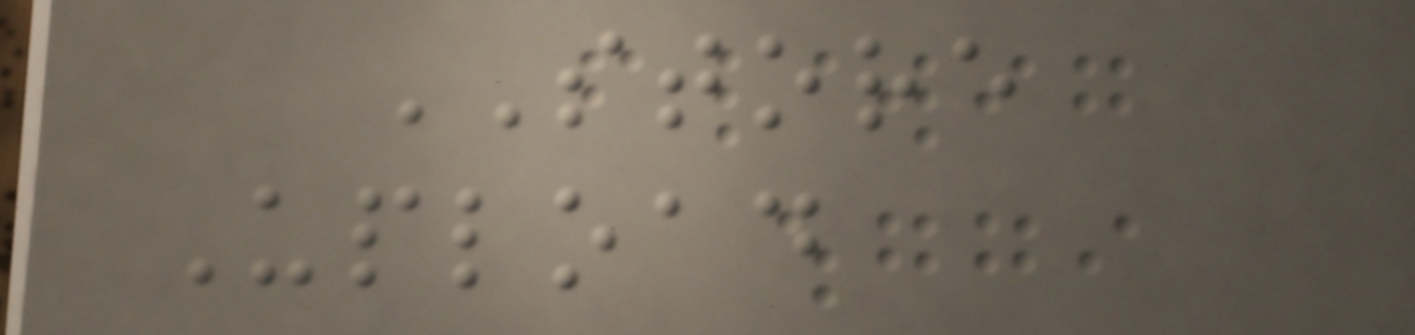STORE
Upload
